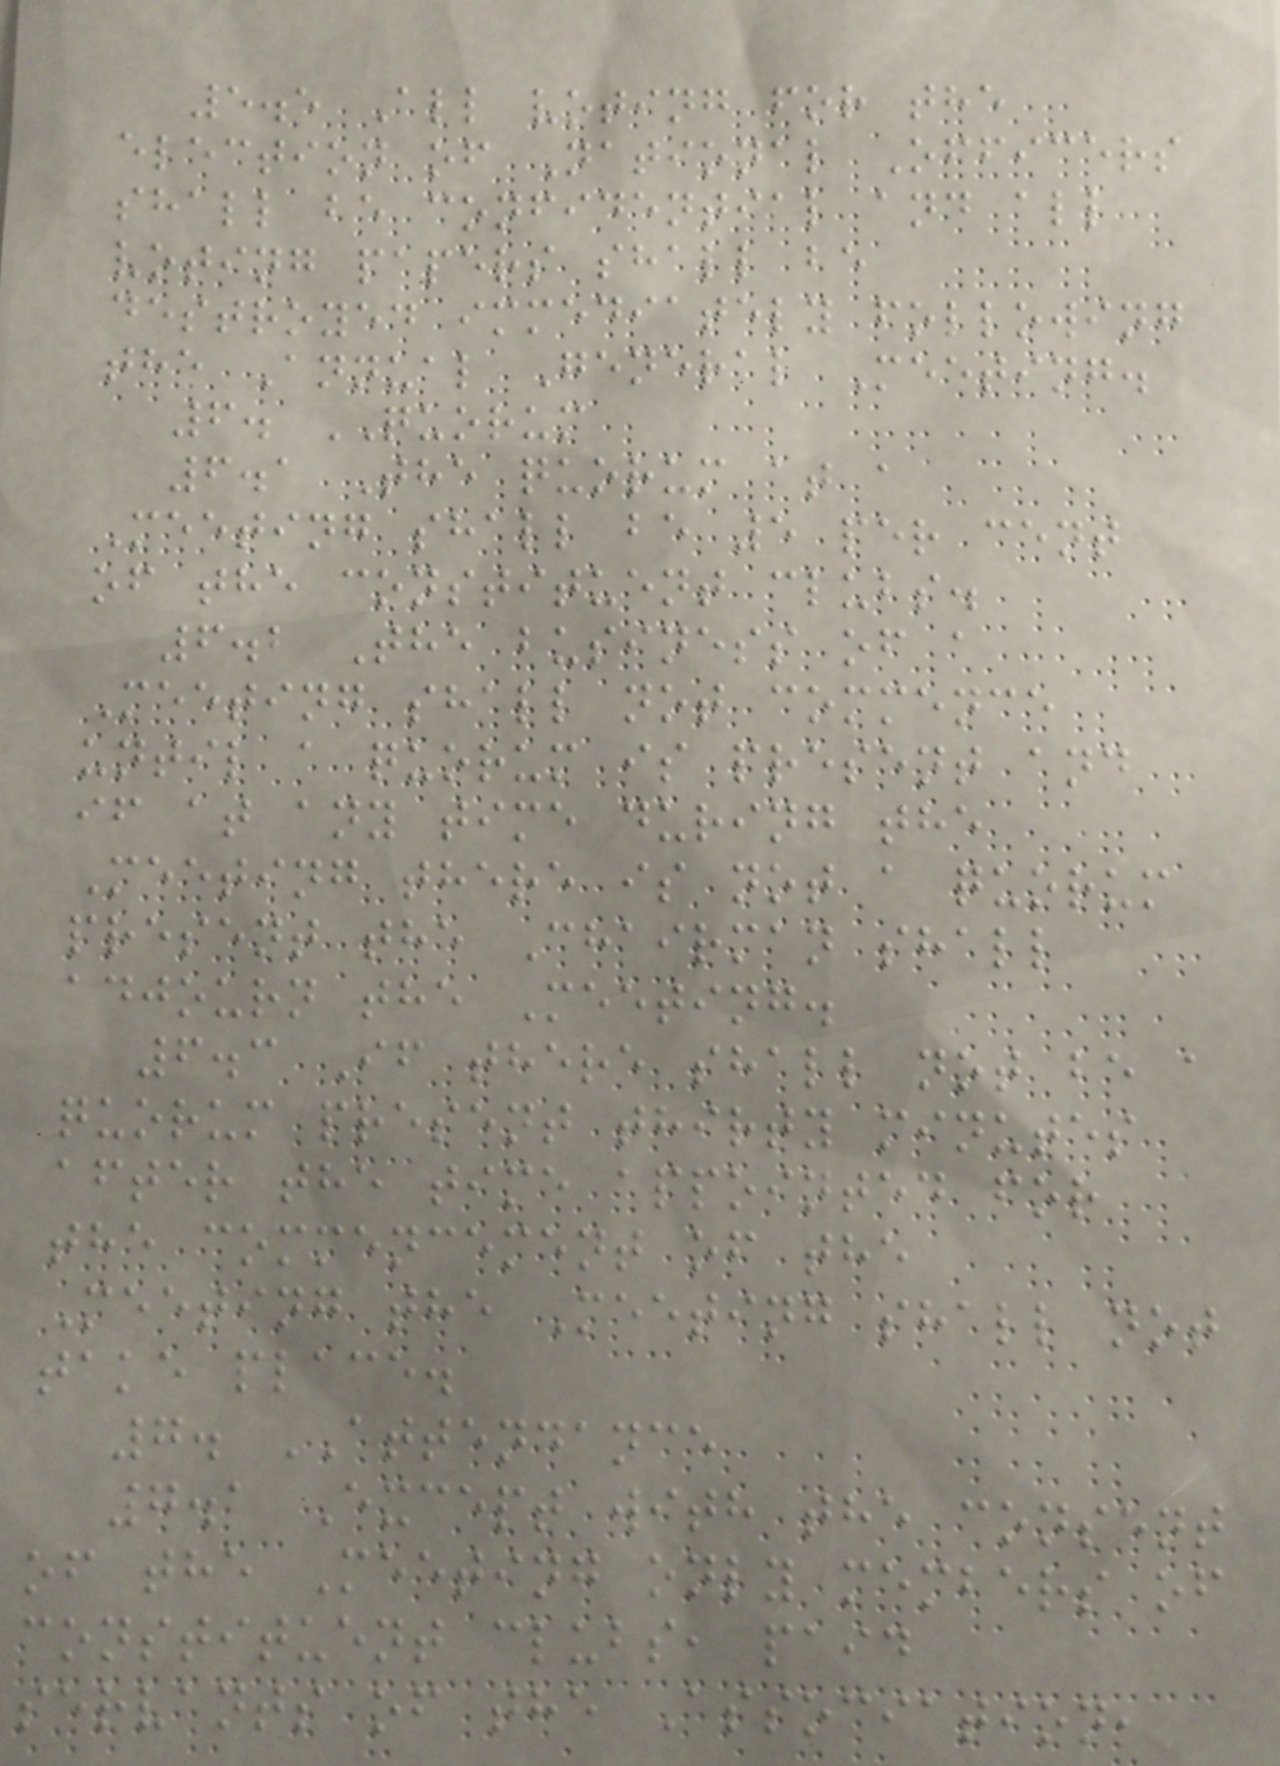5.5 All voting for the
election of National Officers
shall be confidential and all
voting papers shall be
destroyed immediately following
the Annual General Meeting.
6. QUORUM
6.1 The quorum at a
Meeting shall be 5 per cent
of the constituent clubs.
6.2 The business of a
Meeting shall not commence
until a quorum is present and
if at any time during the
Meeting there is not a quorum
present the Chairman shall
adjourn the Meeting.
6.3 If there shall not be a
quorum present thirty minutes
after the time appointed for
the commencement of the
Meeting the Meeting shall not
take place.
7. ATTENDANCE
7.1 Except with the consent
of the Meeting only members of
constituent clubs, paid
servants of the Association,
